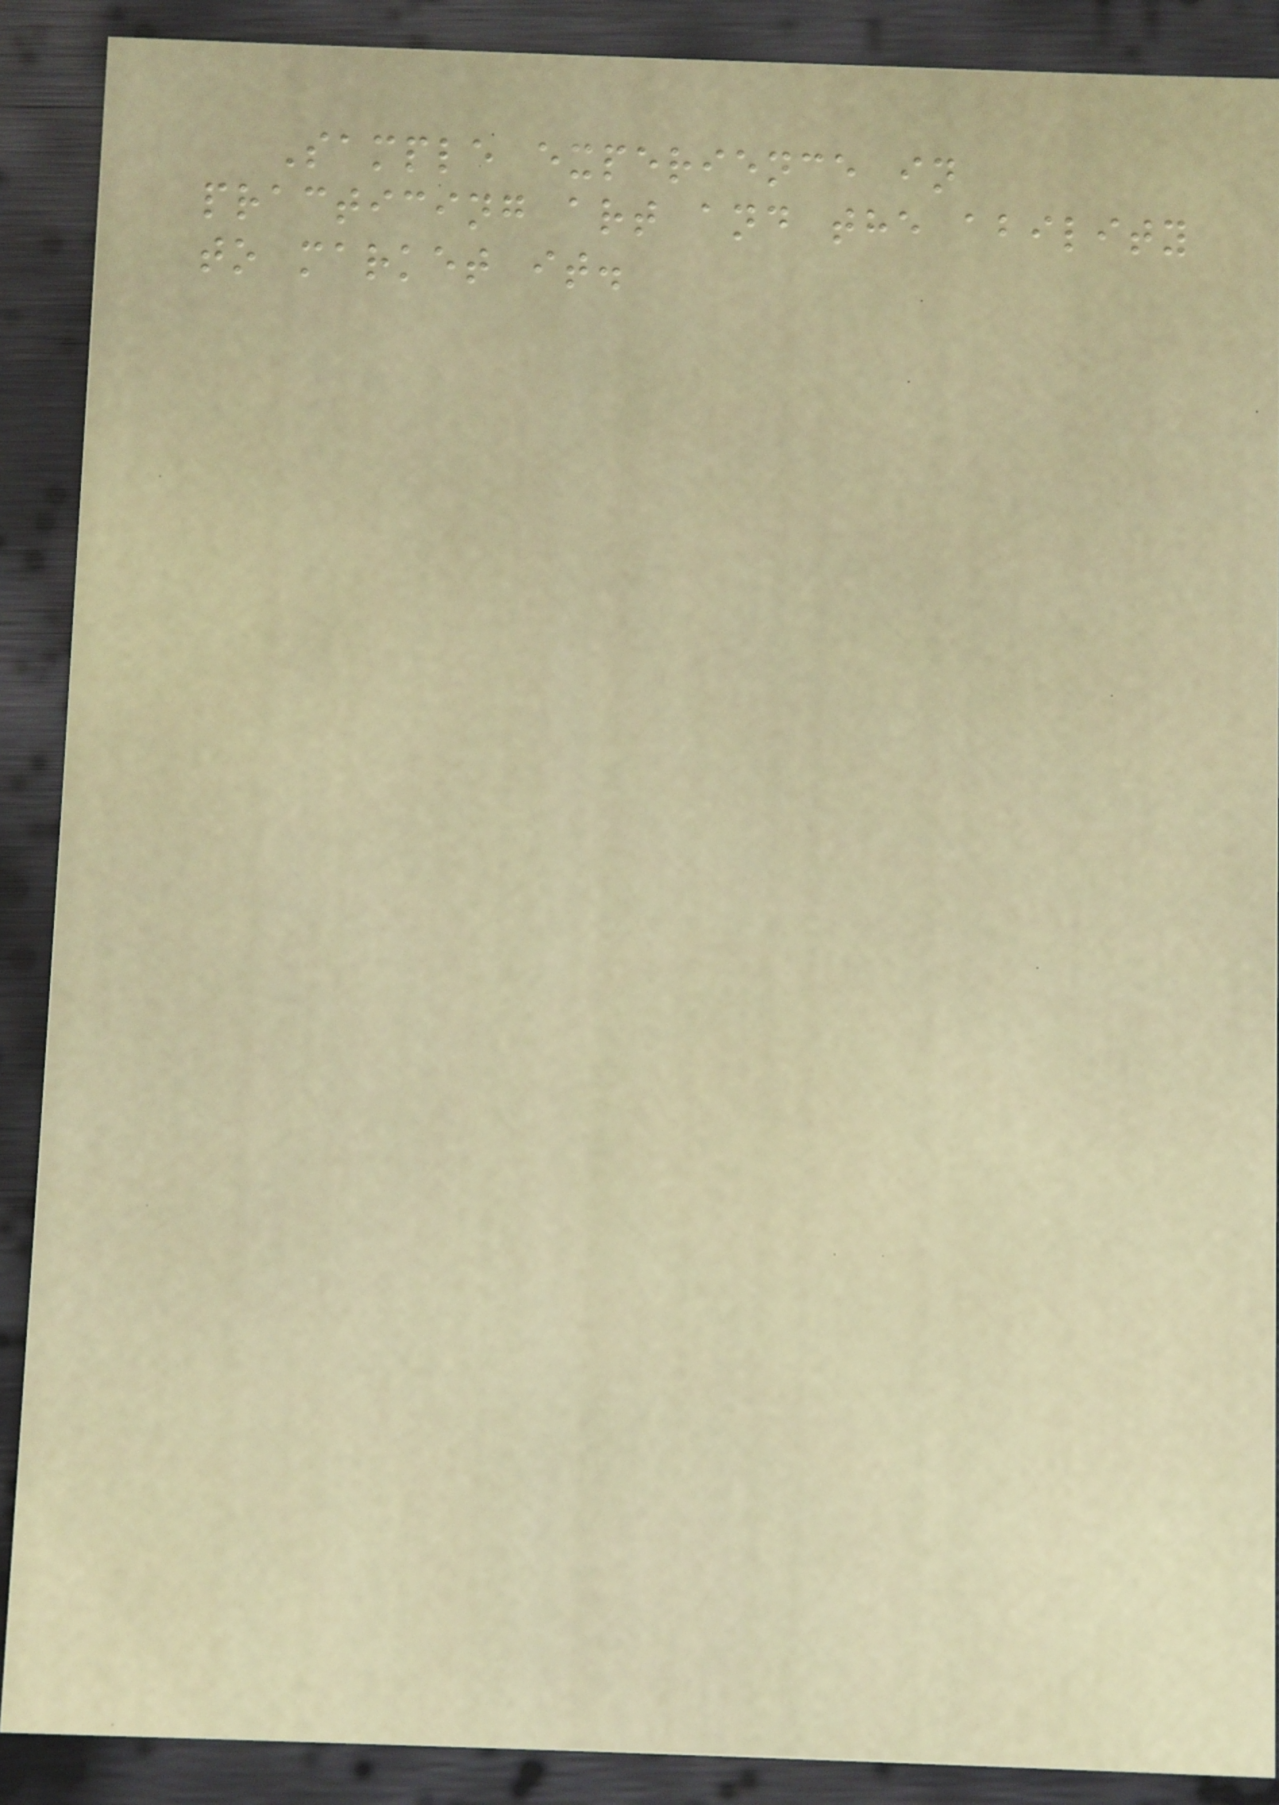Sample experience in
practicing art and the ability
to market it.
